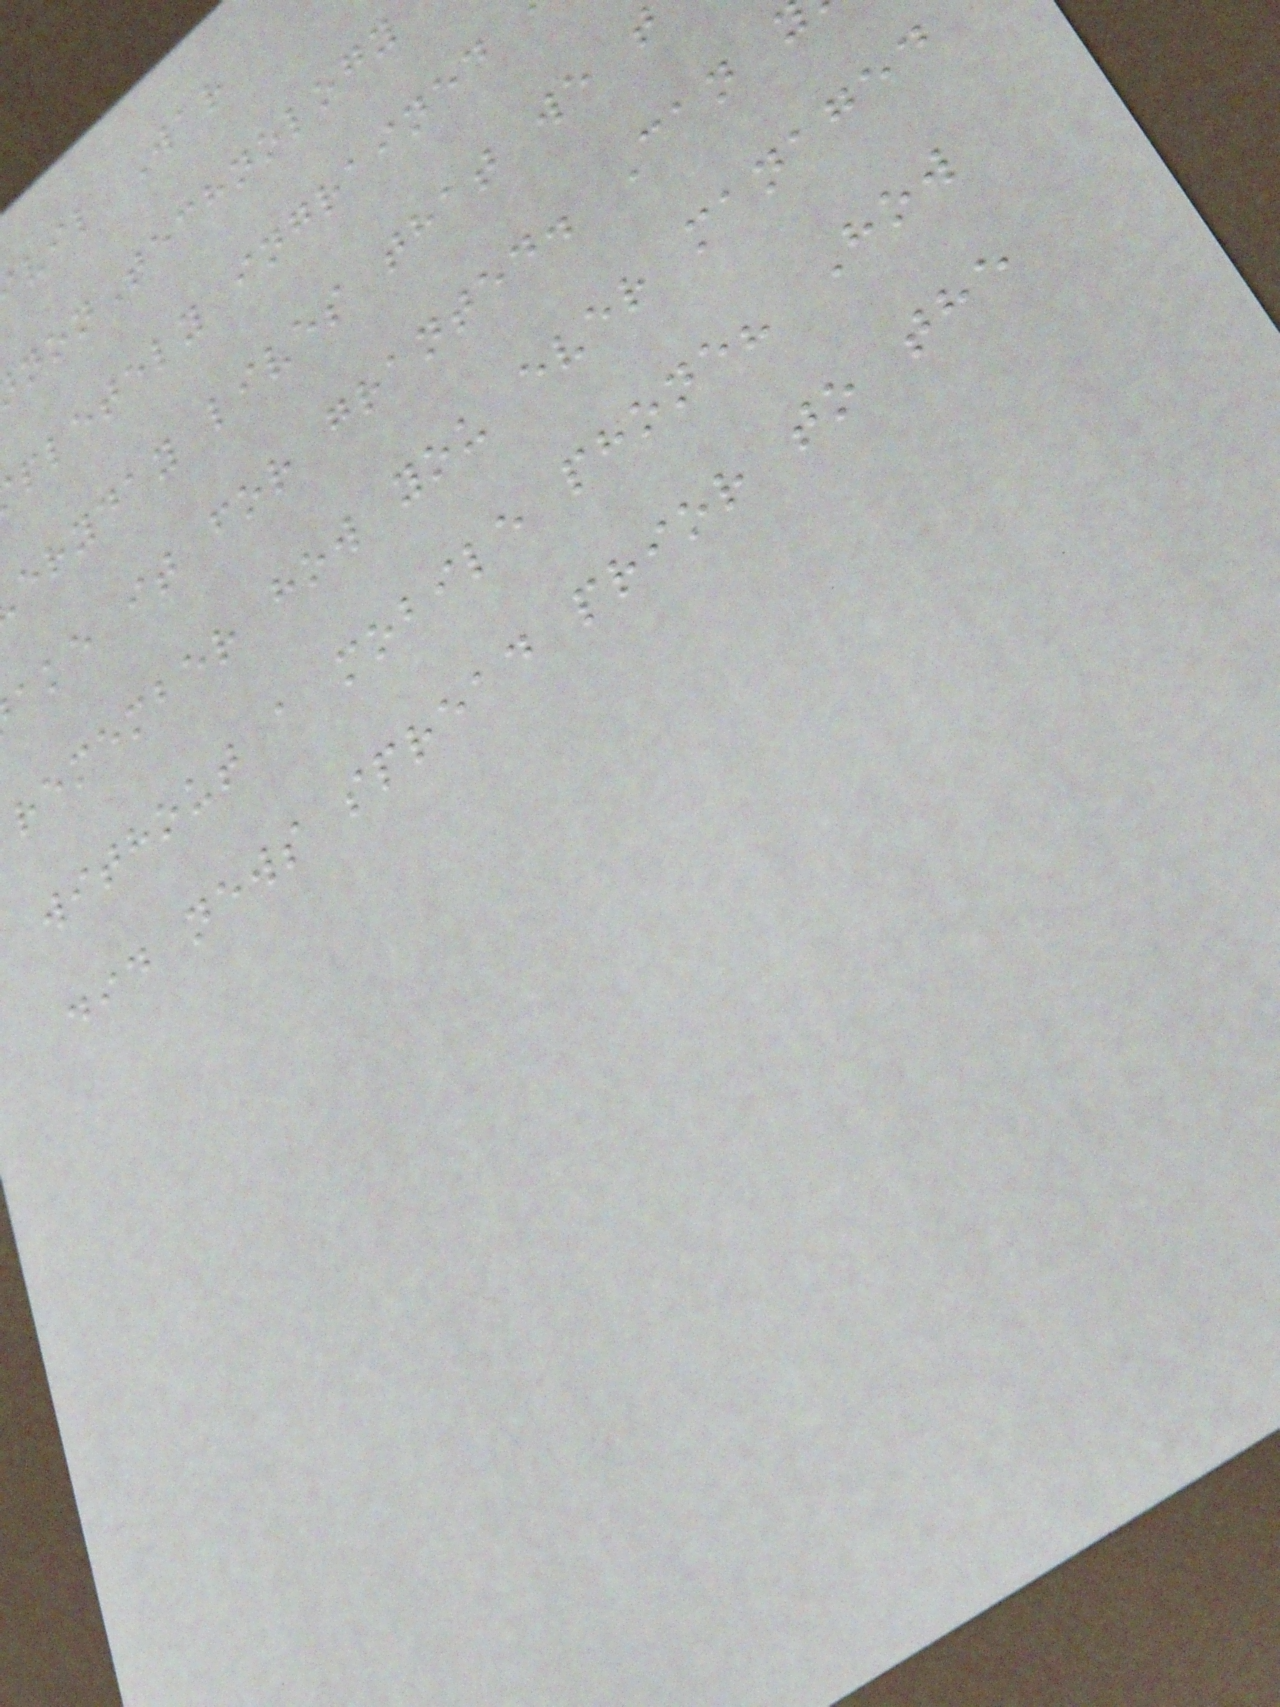vil War
nonTechnology
pletely ingrained
eryday lives that we t
ake it for granted. Can
remember how you ever managed
without a mobile phone? How
did news spread prior to the
